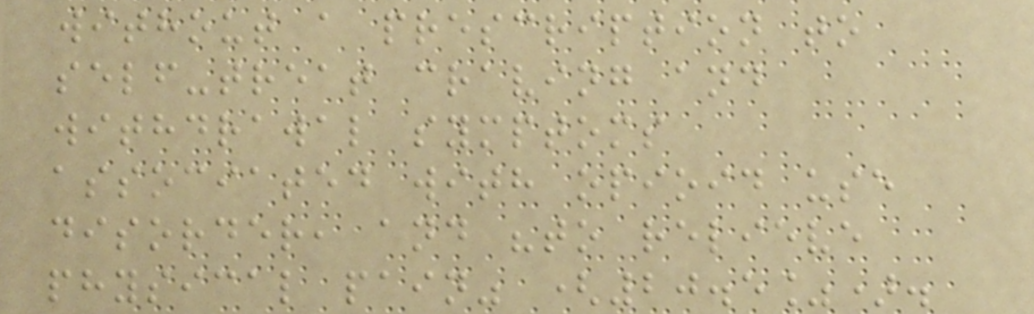without a prescription to
self-treat craving and
withdrawal symptoms
associated with opioid use
disorder, and "to relieve
physical pain" (20.5%).
